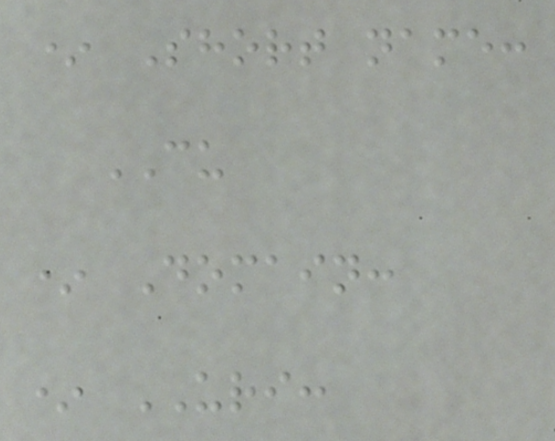* Short name:
CU
* Domain:
* URI:
